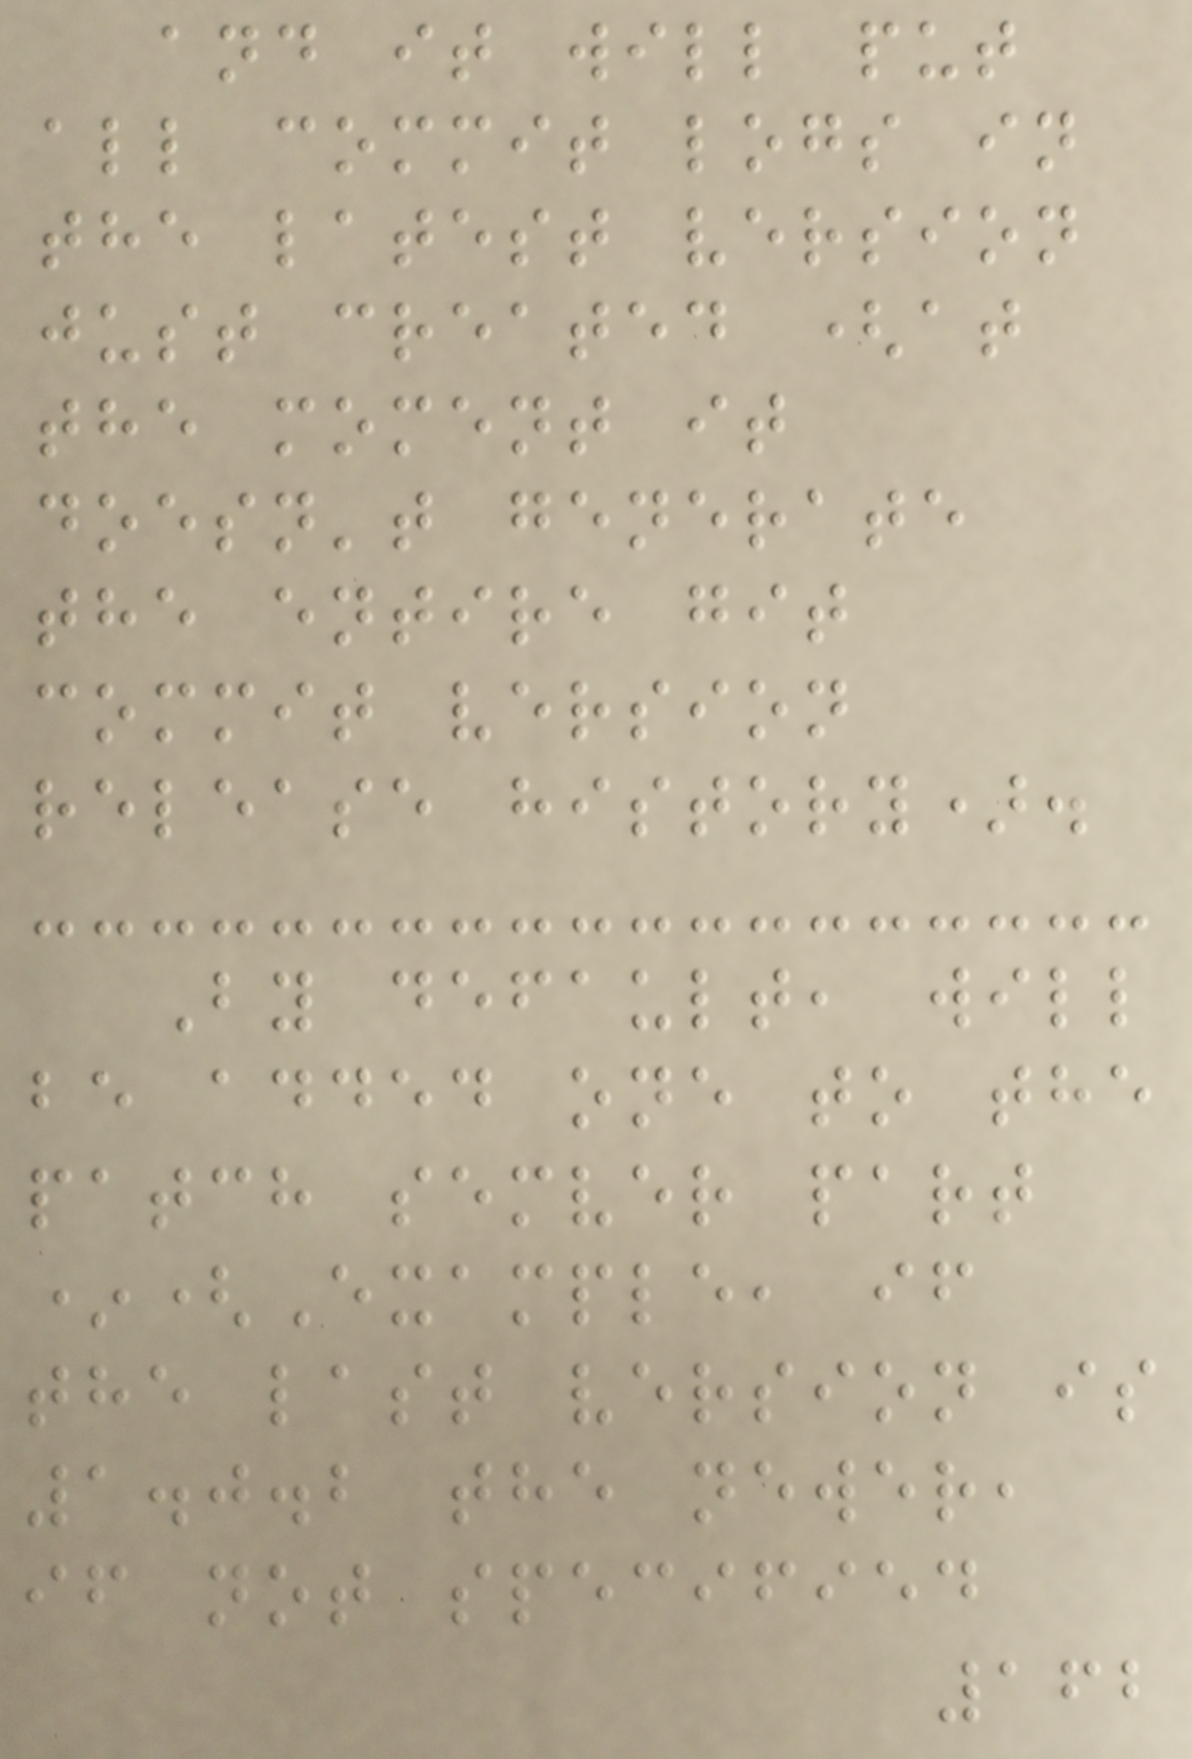and it will put
all commit logs in
the latest version
just created (at
the moment it
doesn't generate
the entire git
commit version
release history).
By default, will
be added one to the
patch semver part
*(Example, if
the last version is
1.0.2 the newer,
if not specified
162
